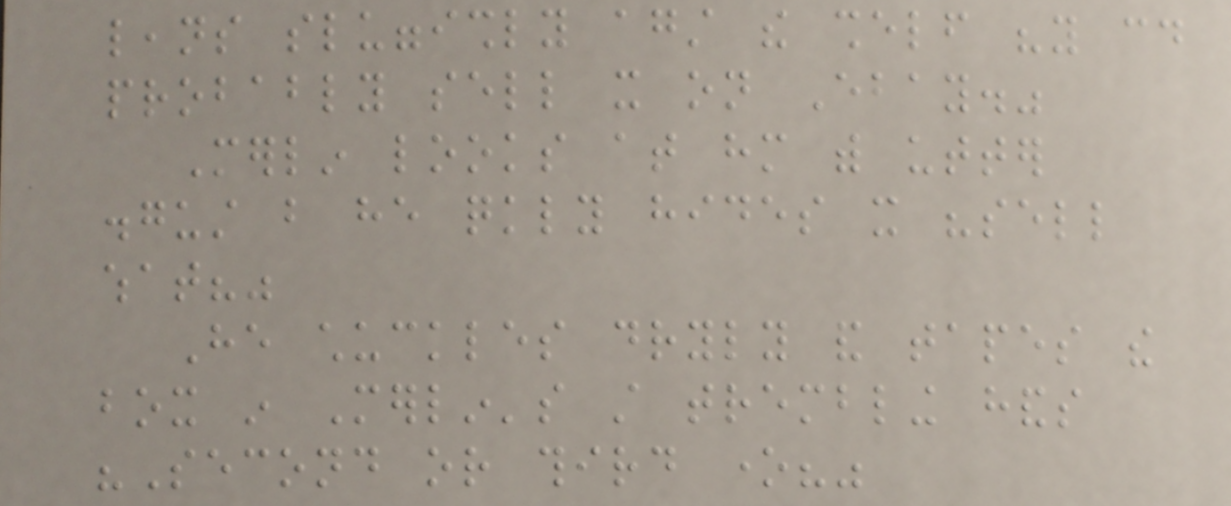leans sluggishly against the shelf "you could
probably sell it on Ebay."
Merlin looks at him with utter
disgust but he quickly hides it "sell
what?"
He chuckles dryly and tapes the
box in Merlin's still trembling hands
"Second or third one?"
